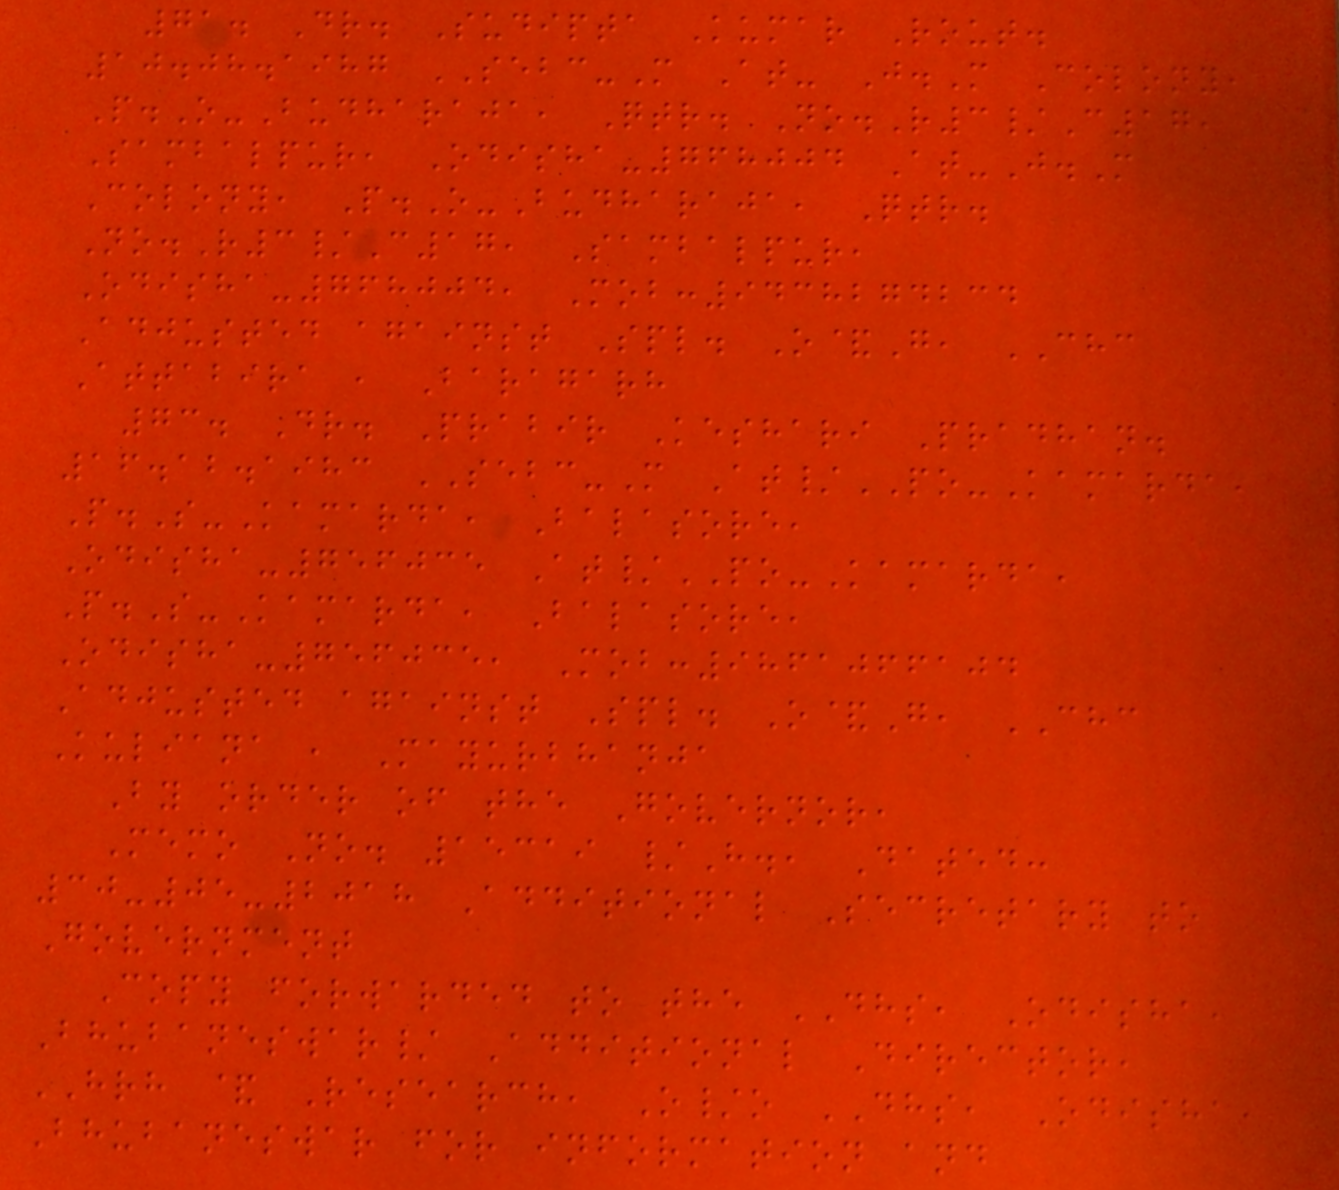71. Dr. Sudipta Kumar Rout.
10.08.1987 SEBC-M At- J.M Colony,
P.O-Budharaja, Qtr. No.R3/C17,
Sambalpur, Odisha-768004 At-J.M
Colony, P.O-Budharaja, Qtr.
No.R3/C17, Sambalpur,
Odisha-768004, Mob:9438274234
Adjusted against Spl. O&G, CHC
Attabira , Baragarh
73. Dr. Prabir Keshari Pradhan.
16.12.1983 SEBC-M At/PO-Kamarda,
P.S-Kamarda, Balasore,
Odisha-756035 At/PO-Kamarda,
P.S-Kamarda, Balasore,
Odisha-756035, Mob:9861066104
Adjusted against Spl. O&G, CHC
Kuliana , Mayurbhanja
By order of the Governor,
Memo No. 15319 /H., Dated:
30-05-2018 Additional Secretary to
Government
Copy forwarded to the DHS, Odisha,
Bhubaneswar/ Additional Director,
HRH & Research, O/o DHS, Odisha,
Bhubaneswar for information and
